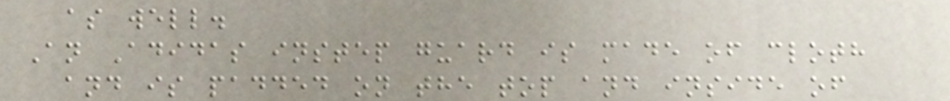as well.
An Adidas instep guard is made of cloth
and is padded on the top and inside of
